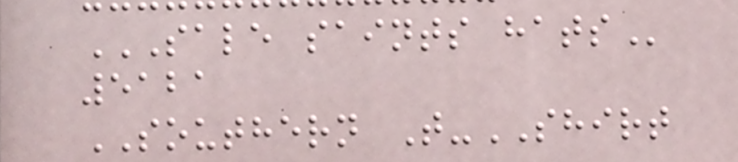SALE SAINTS HATS
5121
SOUTHERN T-SHIRT
